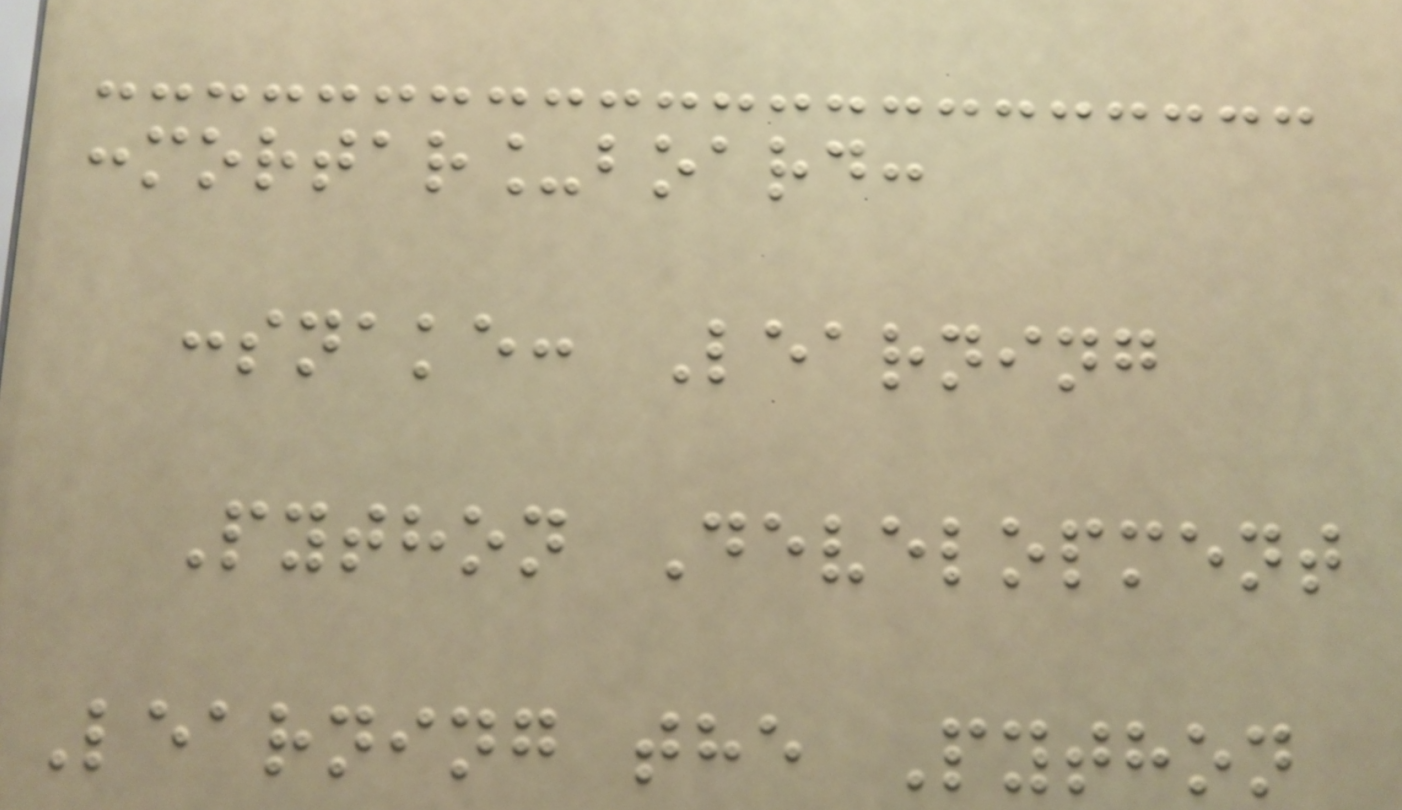:mortar_board:
:snake: Learning
Python Development
Learning the Python
